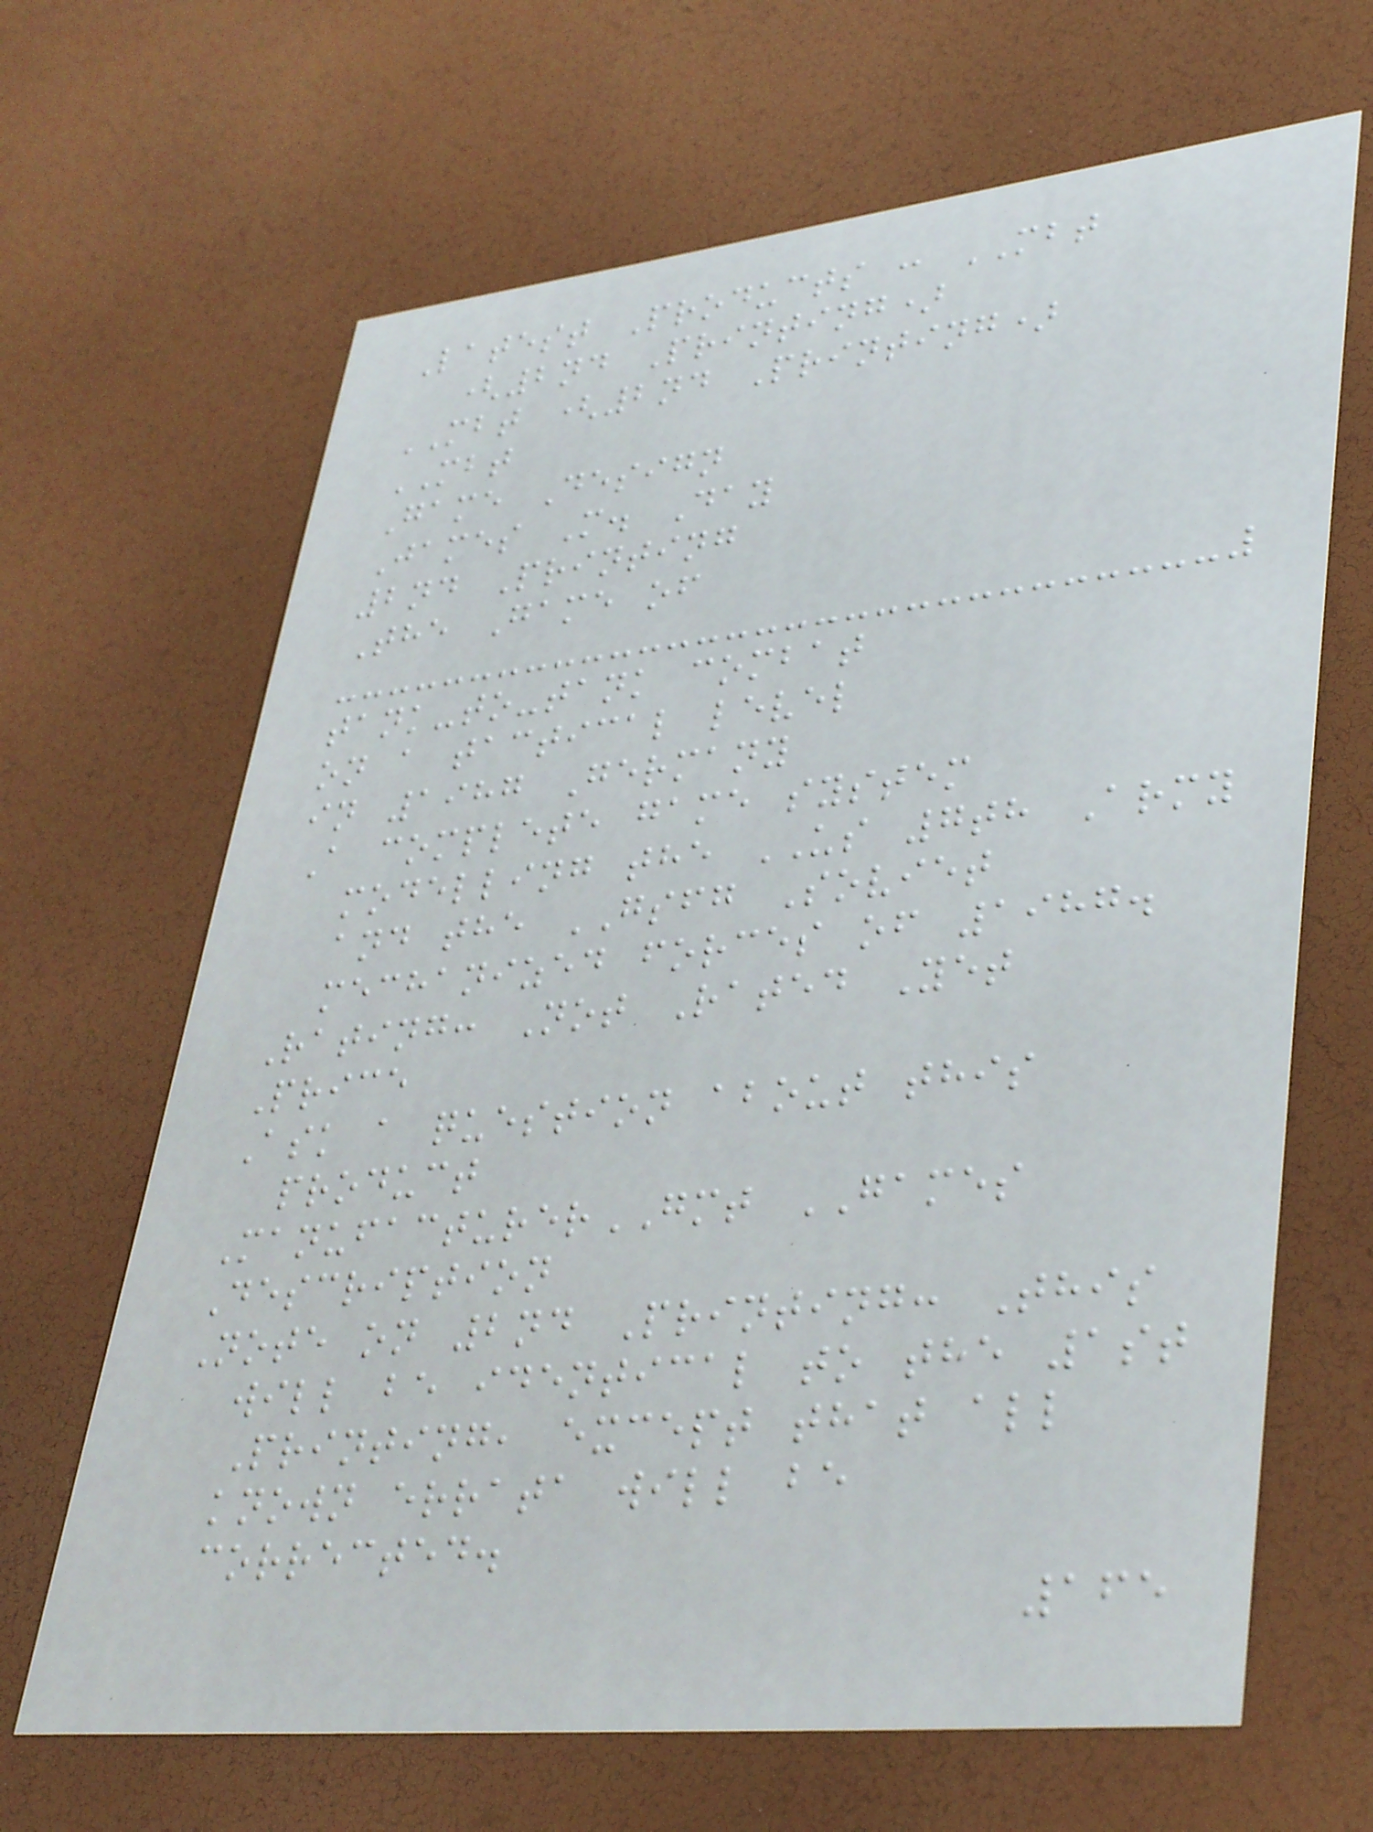Latest Products : MBT
(2nd Printing)
MBT (2nd Printing)
MBT
Game Design
James M. Day
2nd Printing
The Game of
tank-to-tank combat
on a tactical level
in 1987 Germany
A complete game system
modelling the US 7th Army
and the GSFG Soviet
mechanized forces of 1987.
Rating: Not Rated Yet
Price
Ask a question about this
product
ManufacturerGMT GAMES
Description
Note on 2nd Printing: This
will be identical to the 1st
Printing, except that all
known errata will be
corrected.
165
